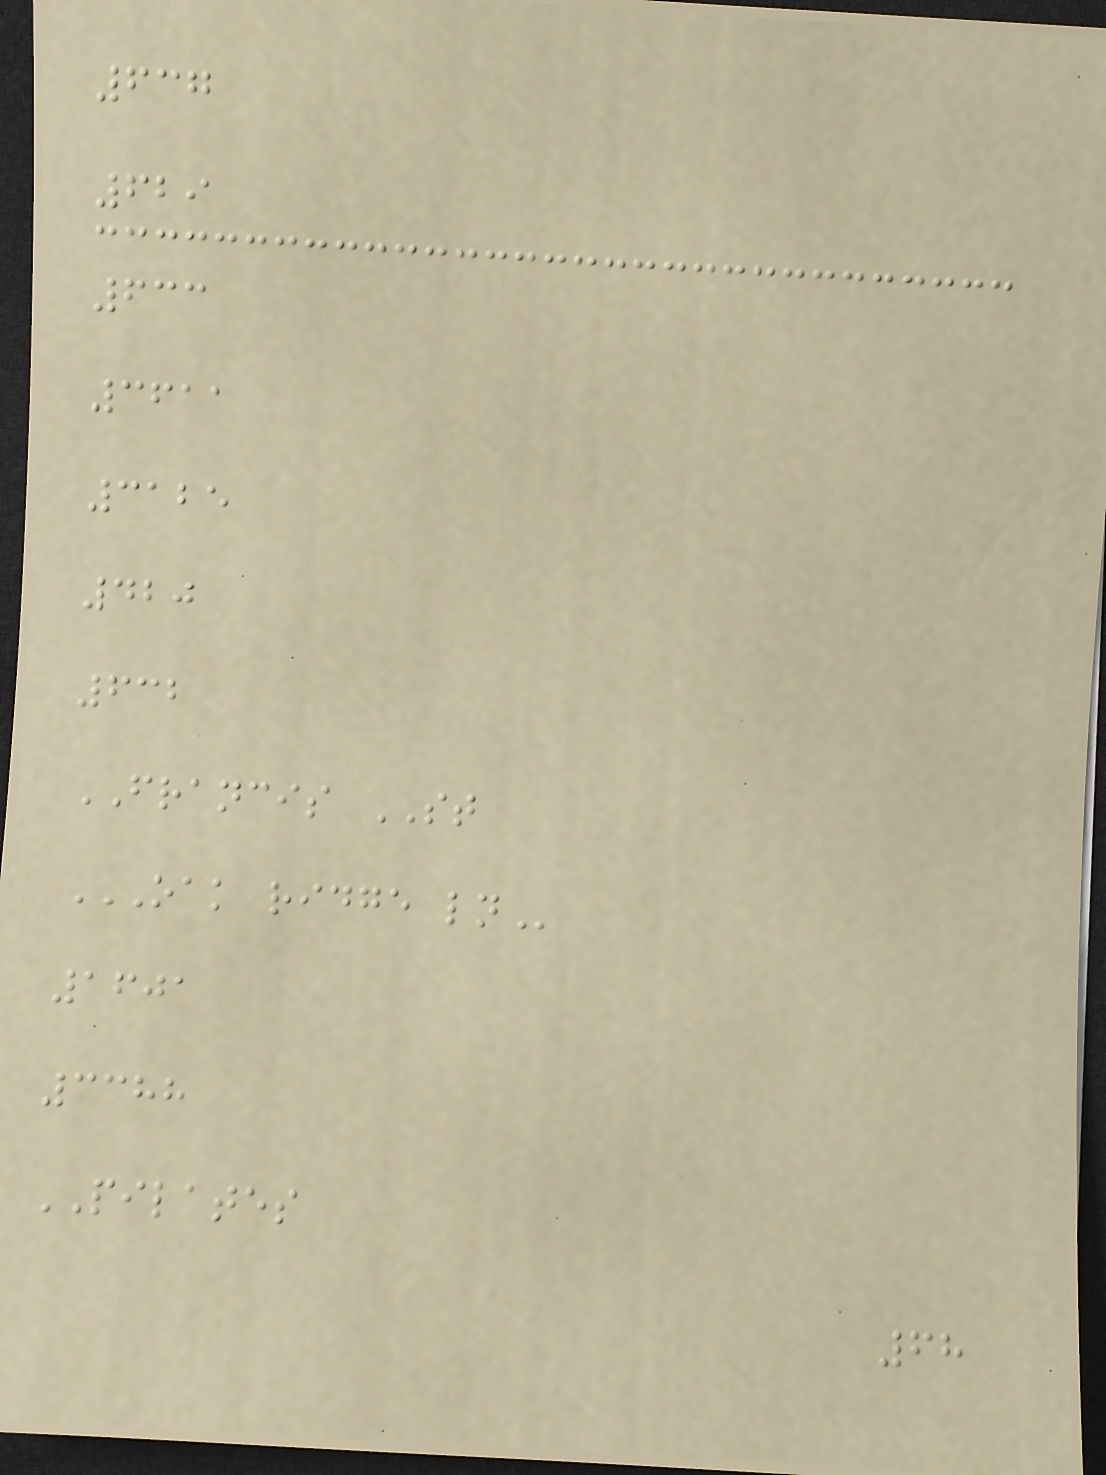637
629
633
3611
3125
420
632
FRANCIS ST
OAK RIDGE LN
1601
3388
PILATES
68
